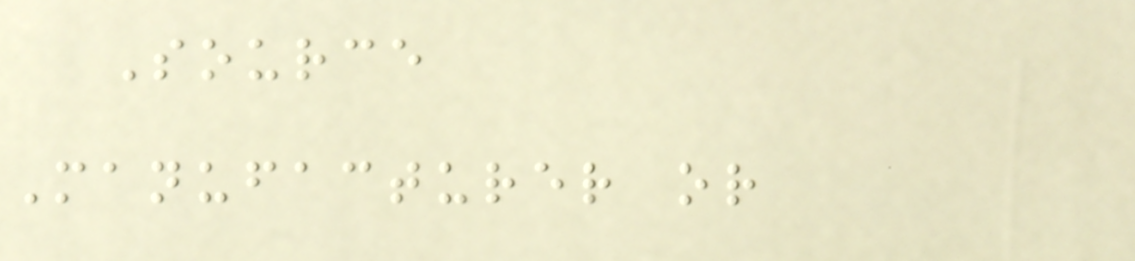Source
Manufacturer or
